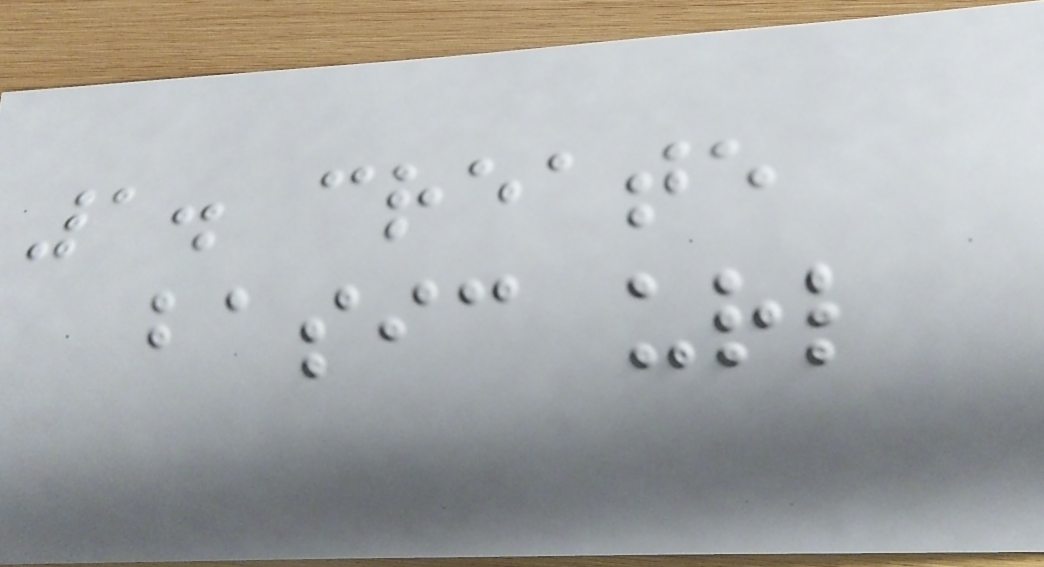1. create
basic url
